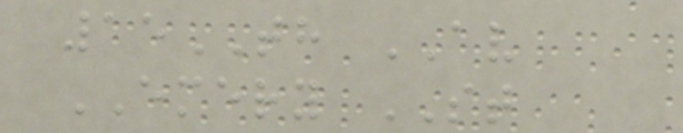15TH AV
EMERY ST
